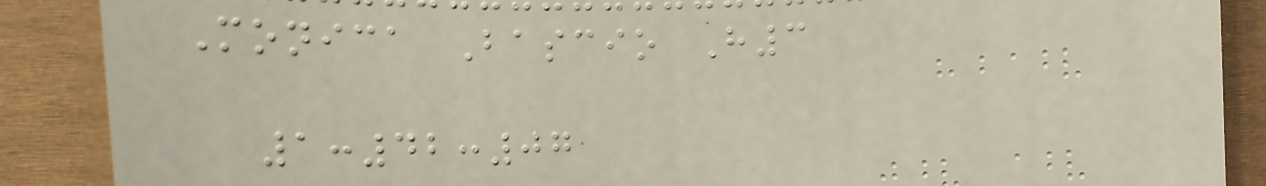Monica Bascio H3
1:42:07
